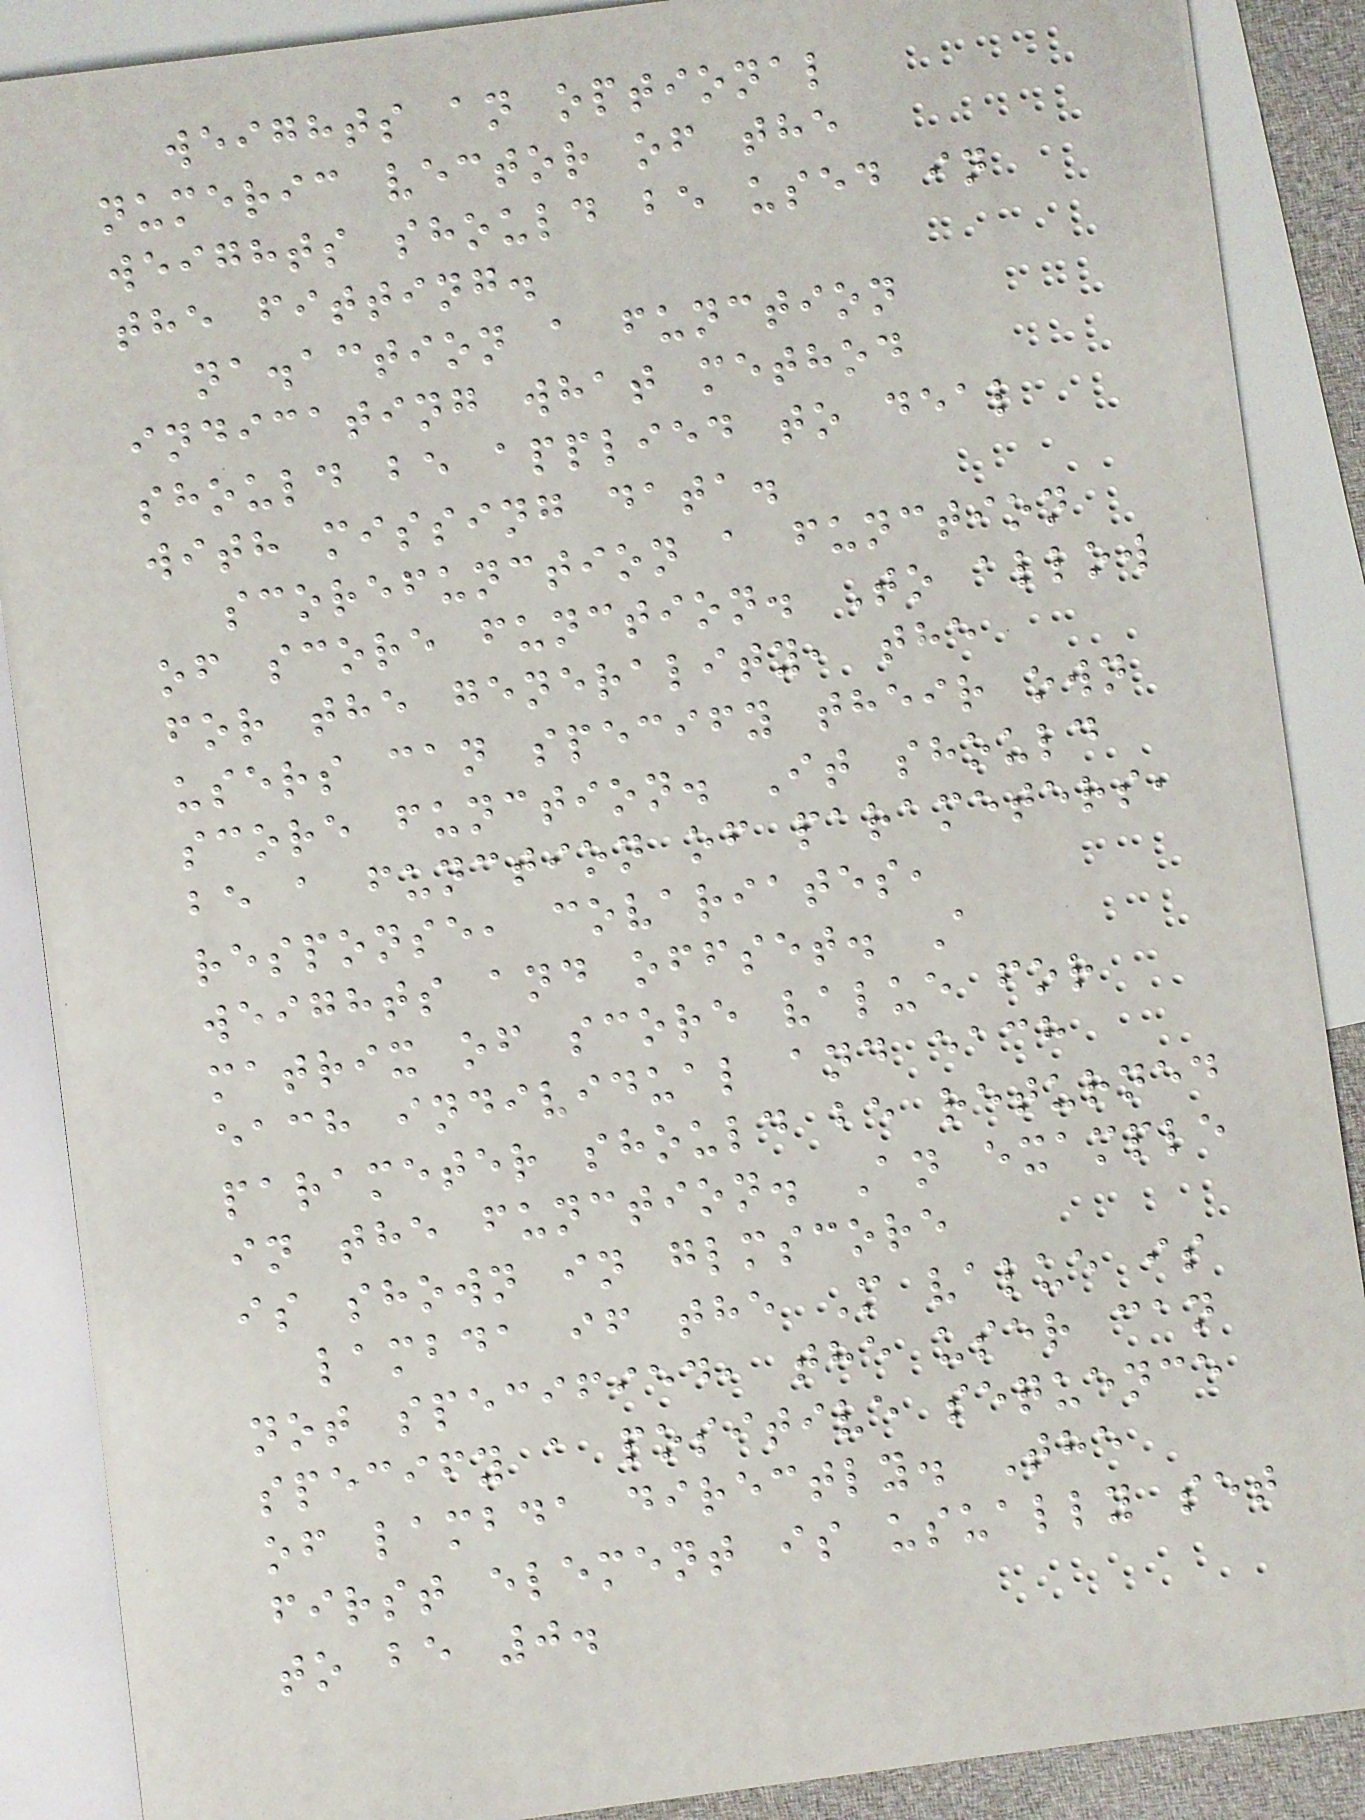weights an optional
numeric vector of the
weights should be used in
the fitting.
na.action a function
indicating what method
should be applied to deal
with missing data.
scorefunction a function
of score function. To allow
for the generality, the
users can specify their own
score function. It should
be a function of parameters,
response, covariates,
weights and offset. A
matrix of score value for
each individual and each
parameter should be returned
in the function. An example
is shown in glmscore
lambda if the M value is
not specified, the user can
specify a positive sequence
of lambda directly. The
first element is usually set
to be 0.
